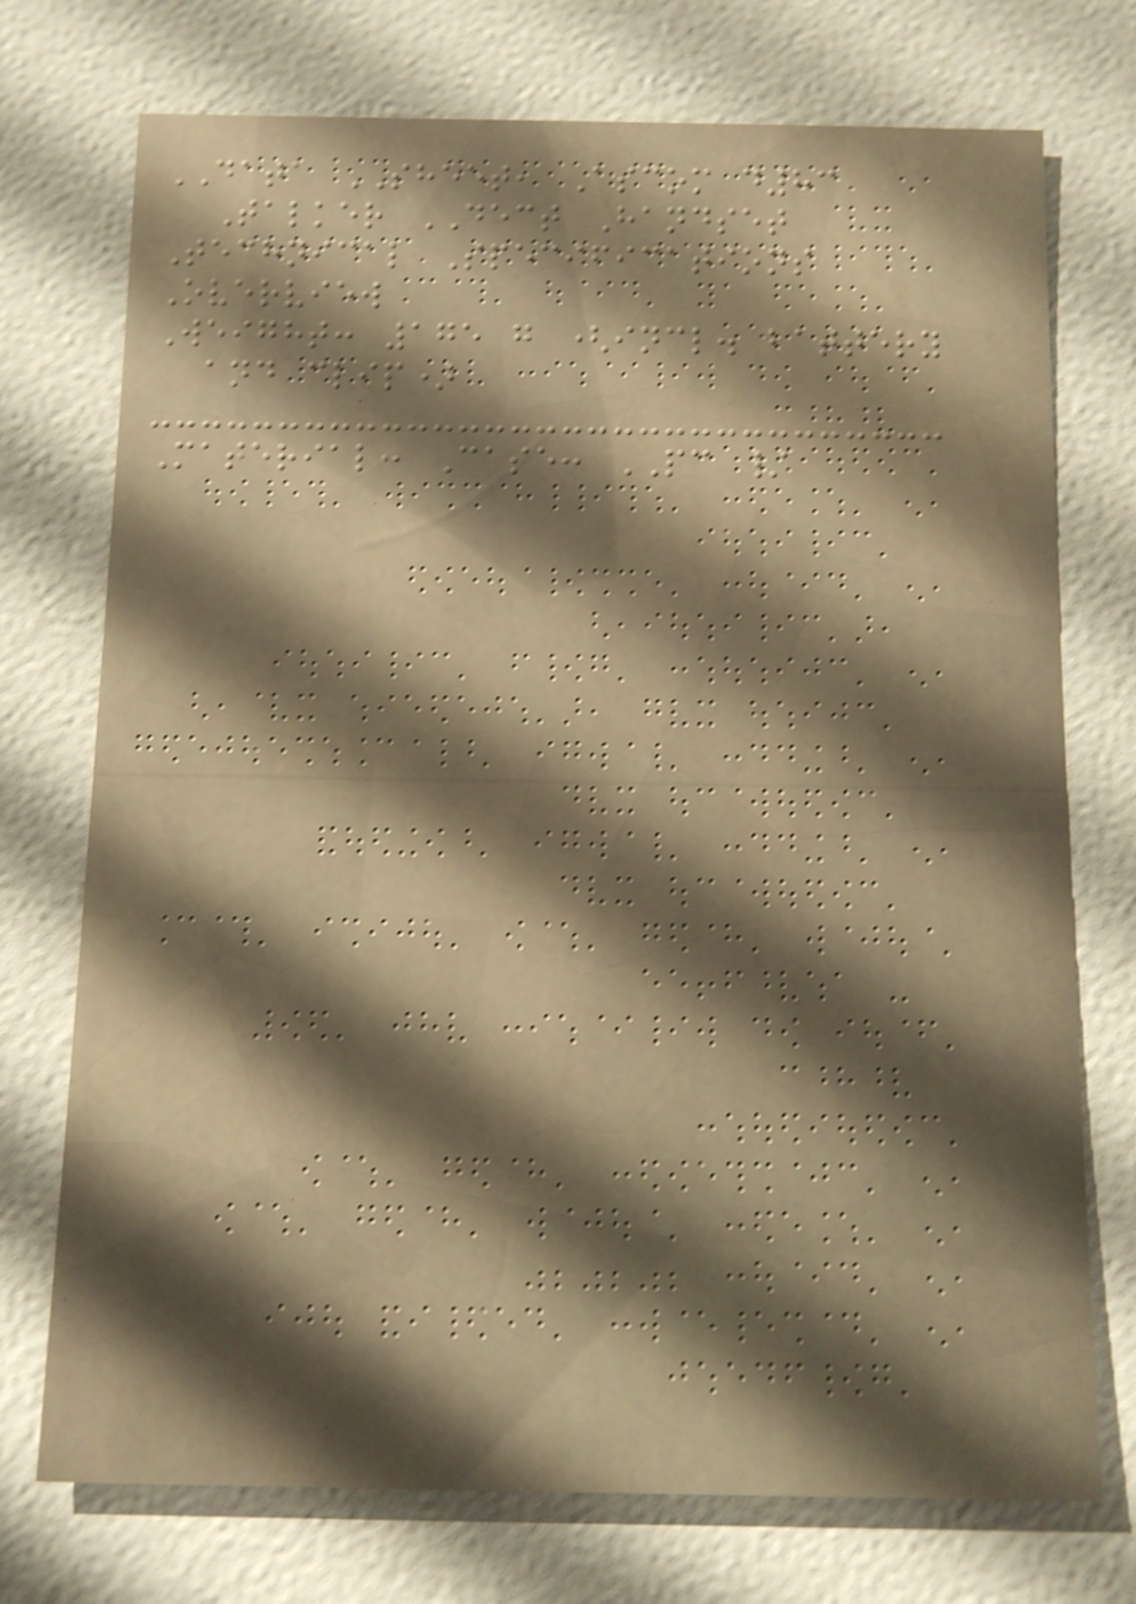DATA SHEET, Ascom d83
Talker DECT Handset
Technical Specifications
Overview
Weight: 175 g (incl. battery
and clip)
Material: Case: PC /
